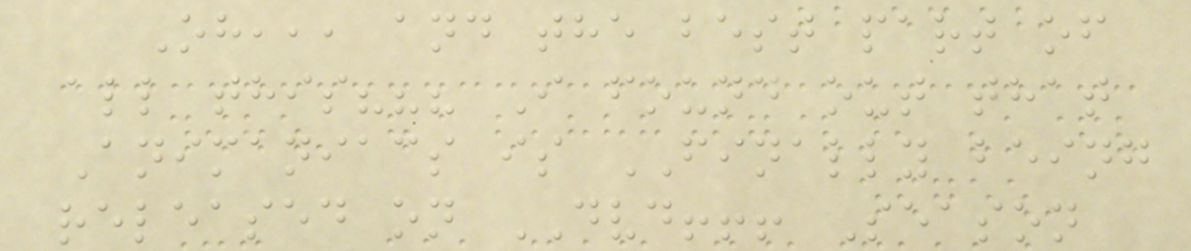Oh,,, and the best part of
all this??? I found out that
Animaniacs is FINALLY being
released on DVD!!! Season
